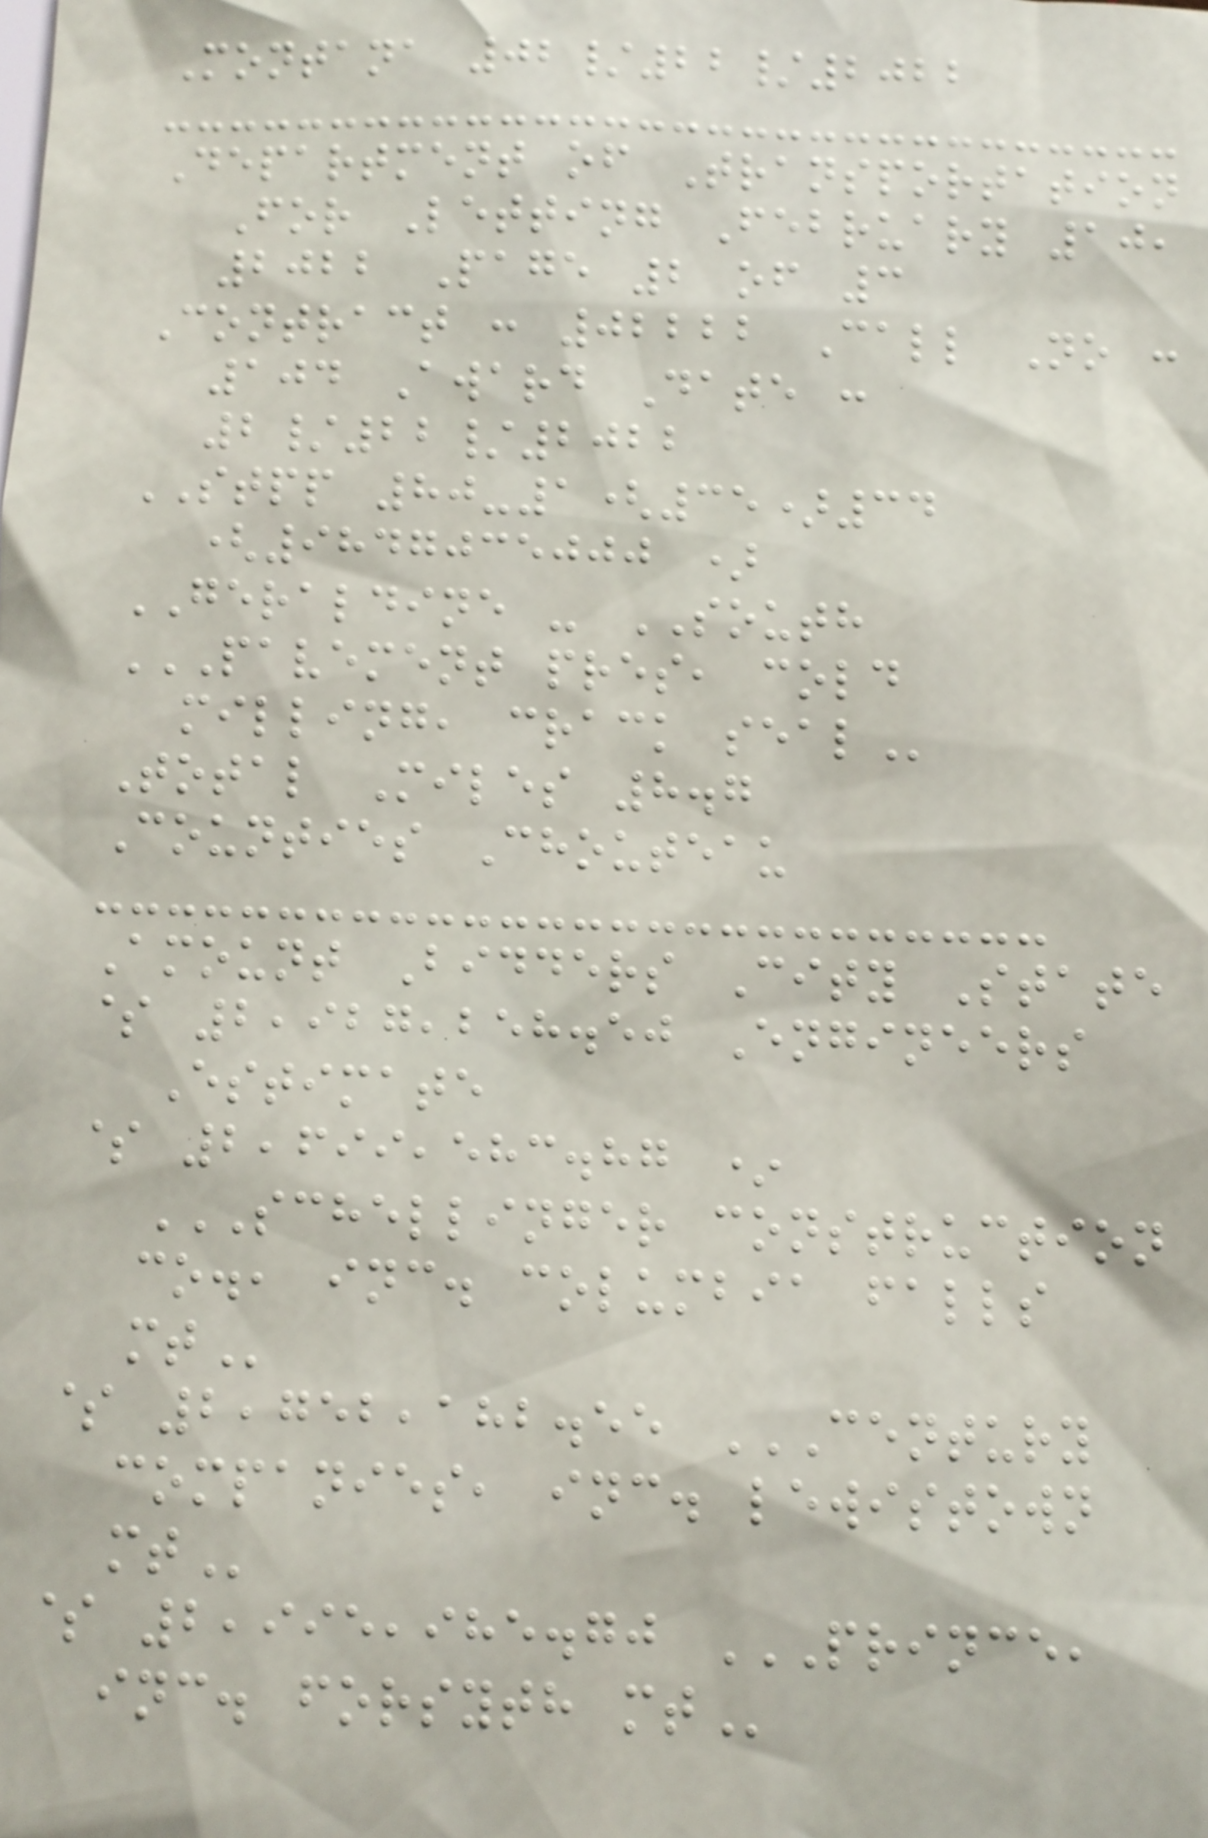Montana 02/22/2022
Department of Transportation
For Letting February 10,
2022 Page 2 of 3
Contract : 02222 Call No :
104 Award Date :
2/22/2022
STPP 80-1(35)34
(9847035000 )
GERALDINE - SOUTH
PAVEMENT PRES, COLD
MILLING, CRACK SEAL
Total Miles 8.7
Counties Chouteau
Amount Bidders City State
$ 2,927,258.50 Engineers
Estimate
$ 2,699,583.87 *
SCHELLINGER CONSTRUCTION
CO., INC. COLUMBIA FALLS
MT
$ 2,752,182.55 CENTURY
COMPANIES, INC. LEWISTOWN
MT
$ 2,995,985.70 PRINCE,
INC. FORSYTH MT
